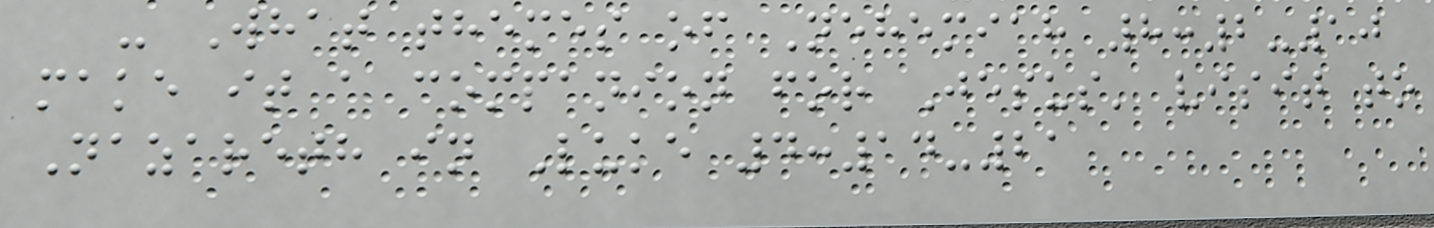- What themes of Nehemiah 8:2-10
make it a companion for Jesus' visit to
Nazareth in Luke 4:14-21
